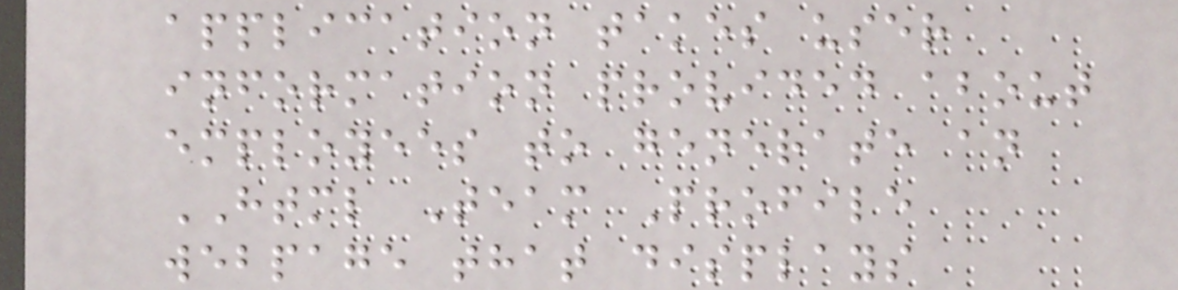application takes user
information provided about
employees to generate an
HTML Team Profile
webpage that displays
